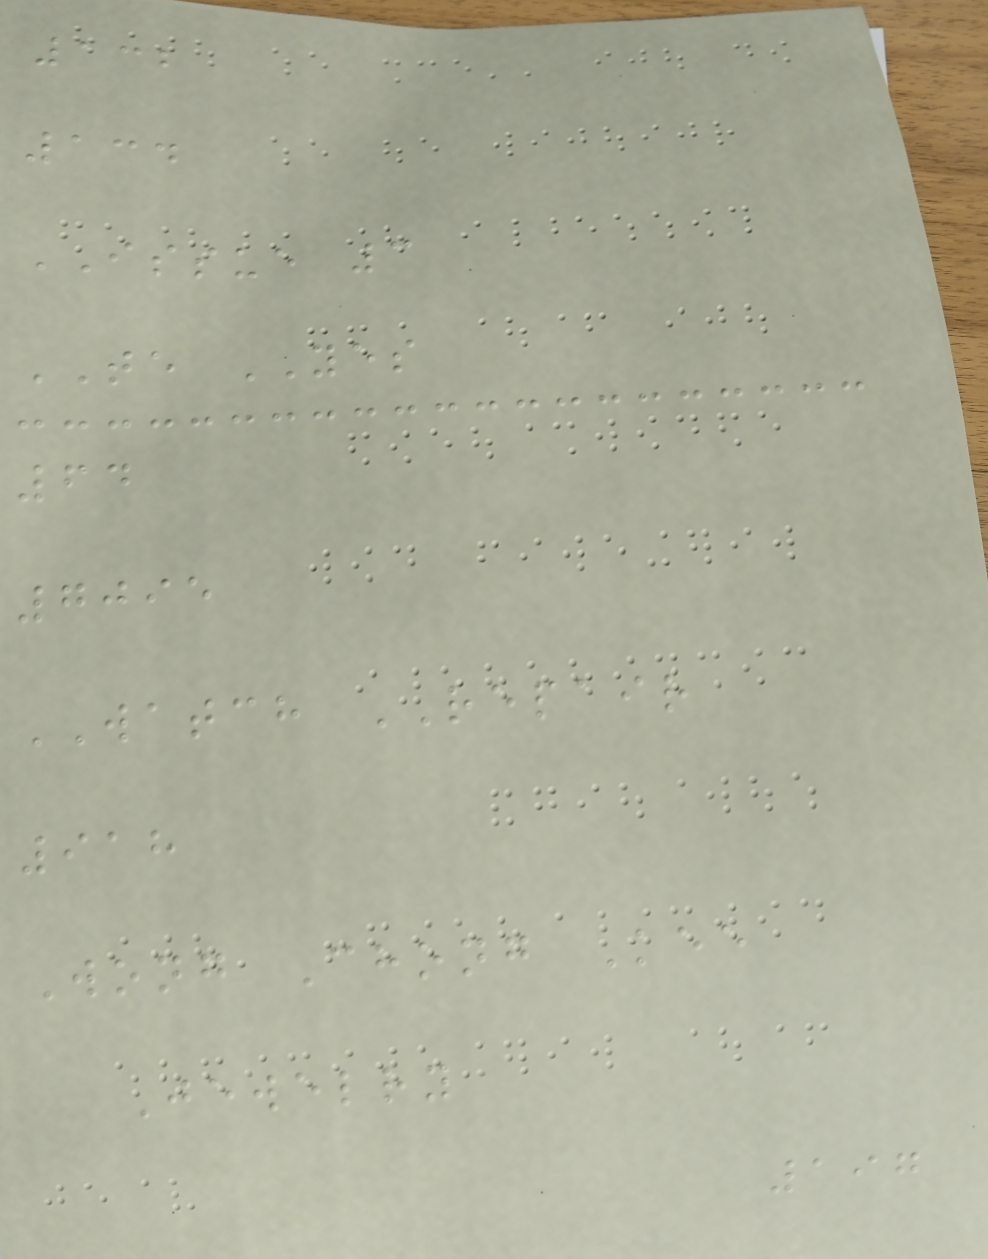132
134
ISSUE 3
TE YES
64
7095
WATCH REPAIR
918
Wong Chong Kee
Jewelry
197
